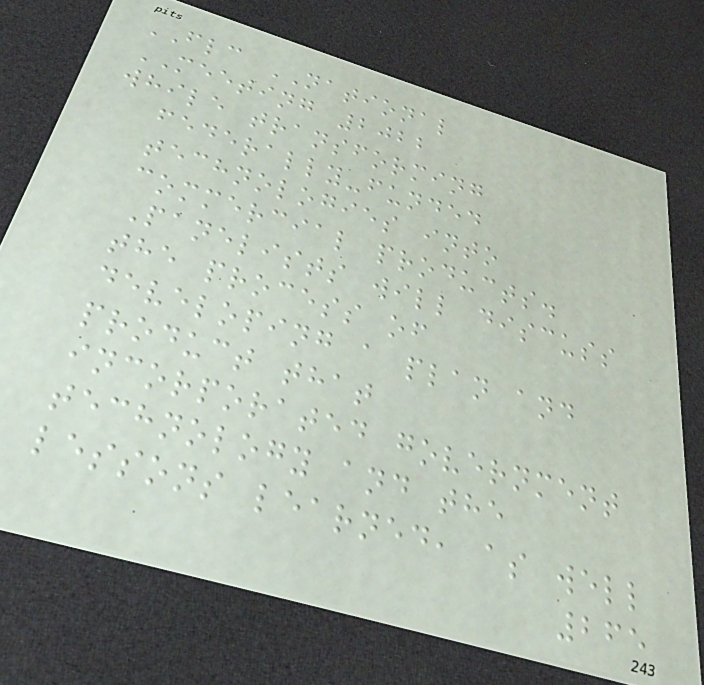FLC NATIONAL
MEETING 2022
while transforming
federally-funded
technologies into
commercial products.
Panelists will discuss
the process of
developing a plan and
product that
incorporated government
technology and the
lessons learned, as well
265
